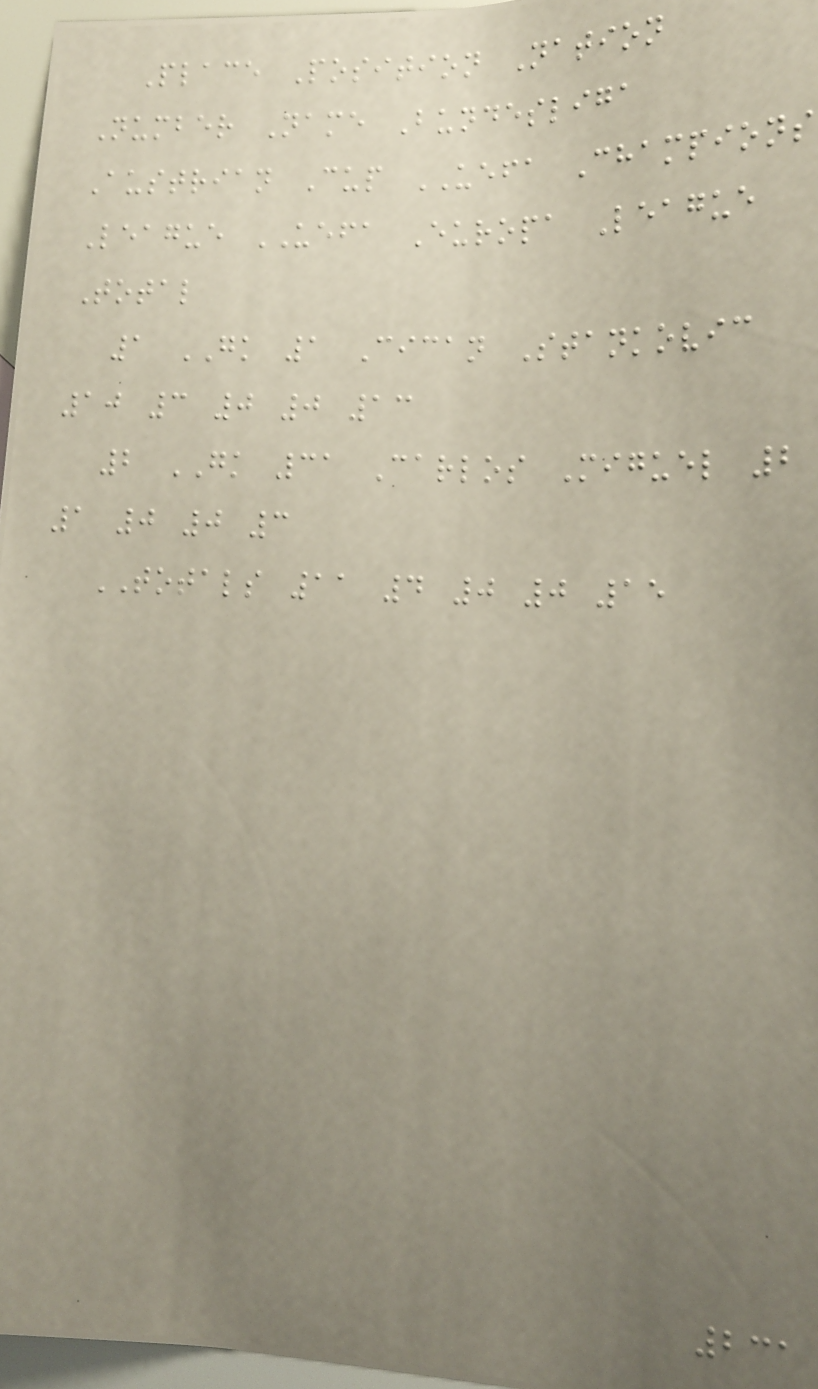Place Position Nation
Number Name Bundesliga
Austrian Cup UEFA Champions
League UEFA Europa League
Total
1 GK 1 Cican Stankovic
10 3 0 0 13
2 GK 31 Carlos Miguel 2
1 0 0 3
TOTALS 11 4 0 0 15
231
